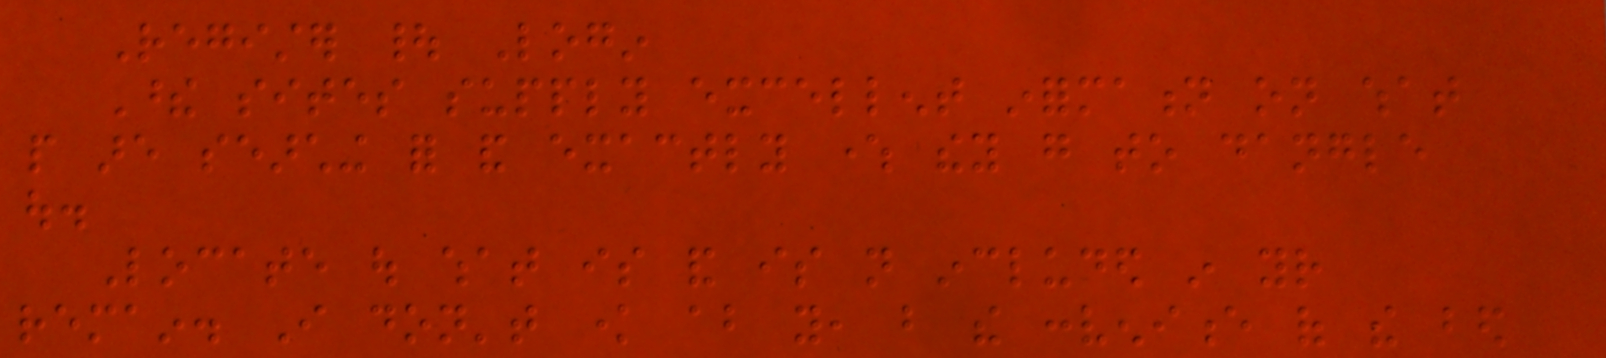Register | Login
These sites supply excellent information on what
people are searching for and exactly where they go to dangle
out.
Locate out what is and is not included in your
remain. I don't know about you, but the convenience of the bed
